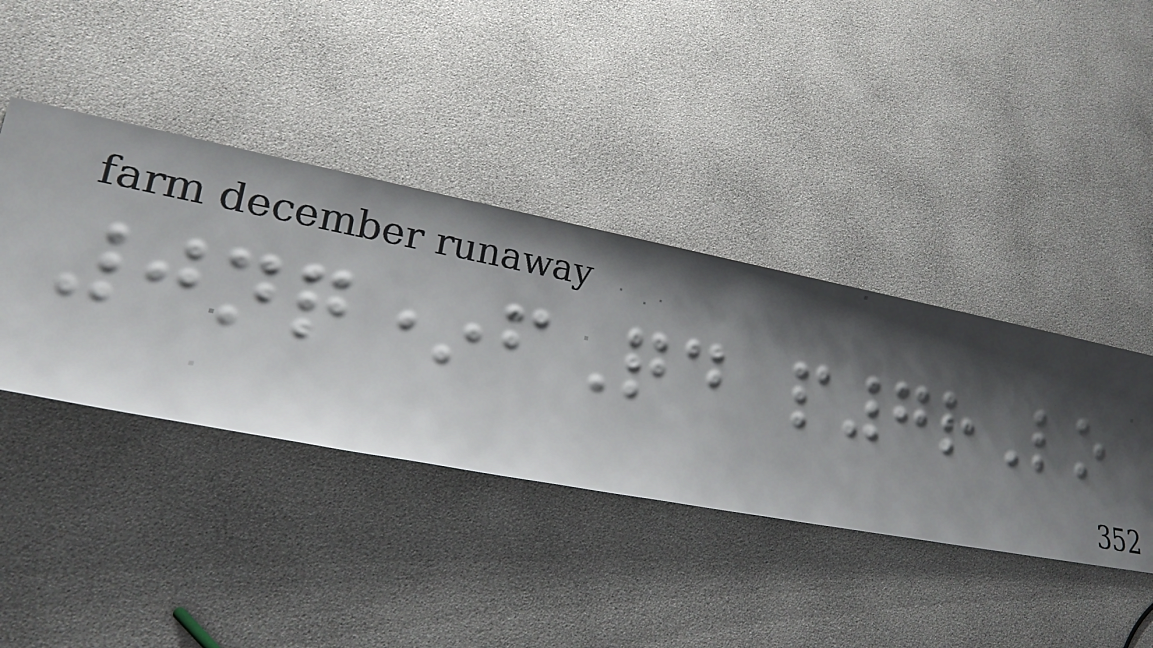0nq*fQd p7rLo
